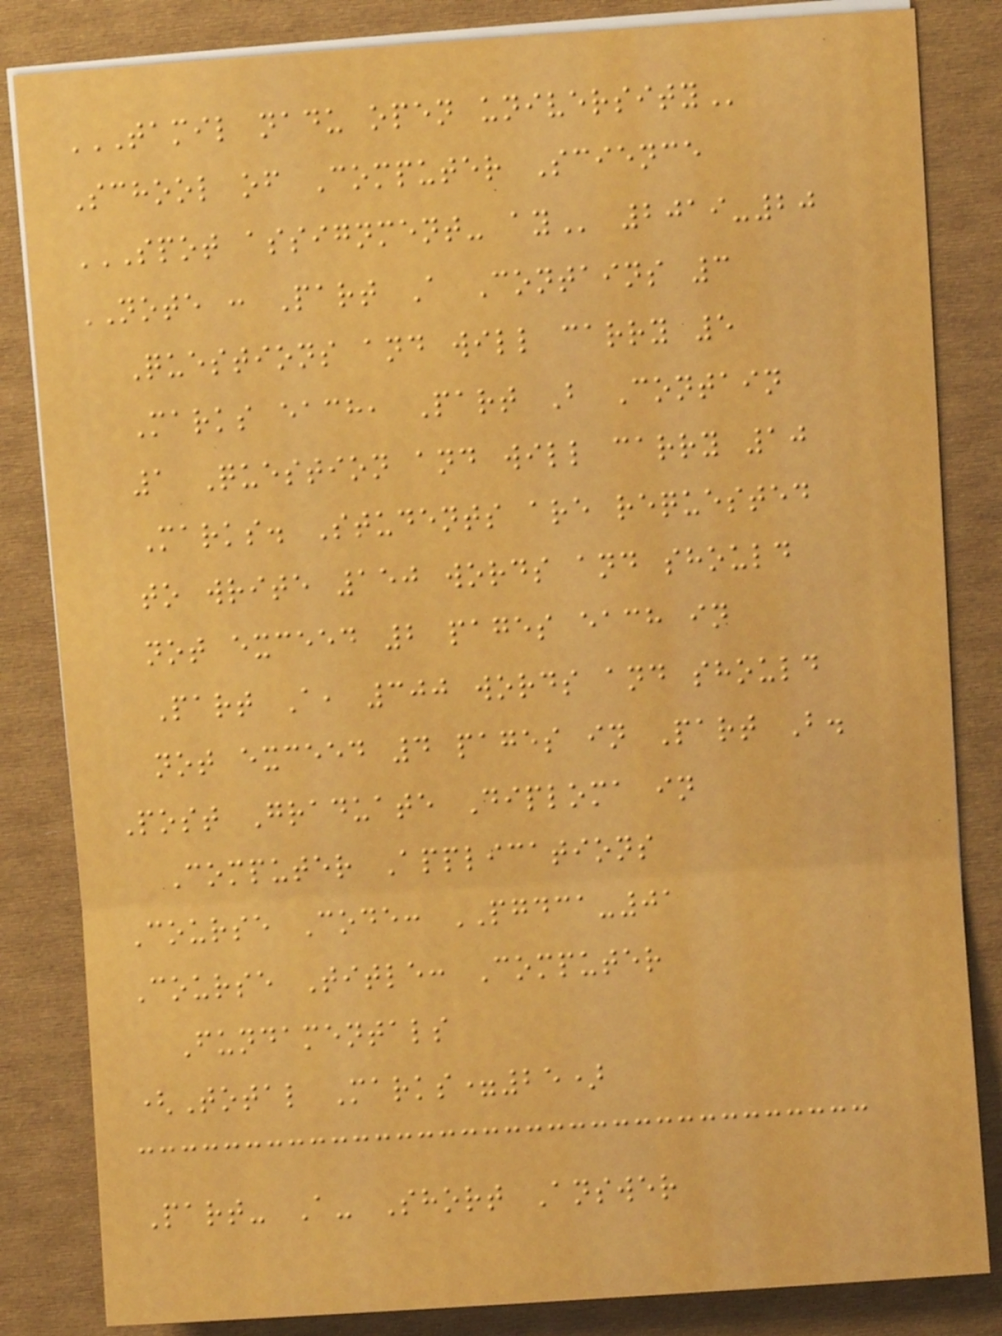TAMIL NADU OPEN UNIVERSITY
School of Computer Science
SPOT ASSIGNMENT- AY 2019-20
NOTE : Part A Contains 3
Questions and will carry 5
Marks each, Part B Contain
1 Question and will carry 10
Marks. Students are requested
to write 150 words and should
not exceed 2 pages each in
Part A, 300 words and should
not exceed 4 pages in Part B.
Post Graduate Diploma in
Computer Applications
Course Code: PGDCA-01
Course Title: Computer
Fundamentals
(Total Marks=25)
Part- A- Short Answer
